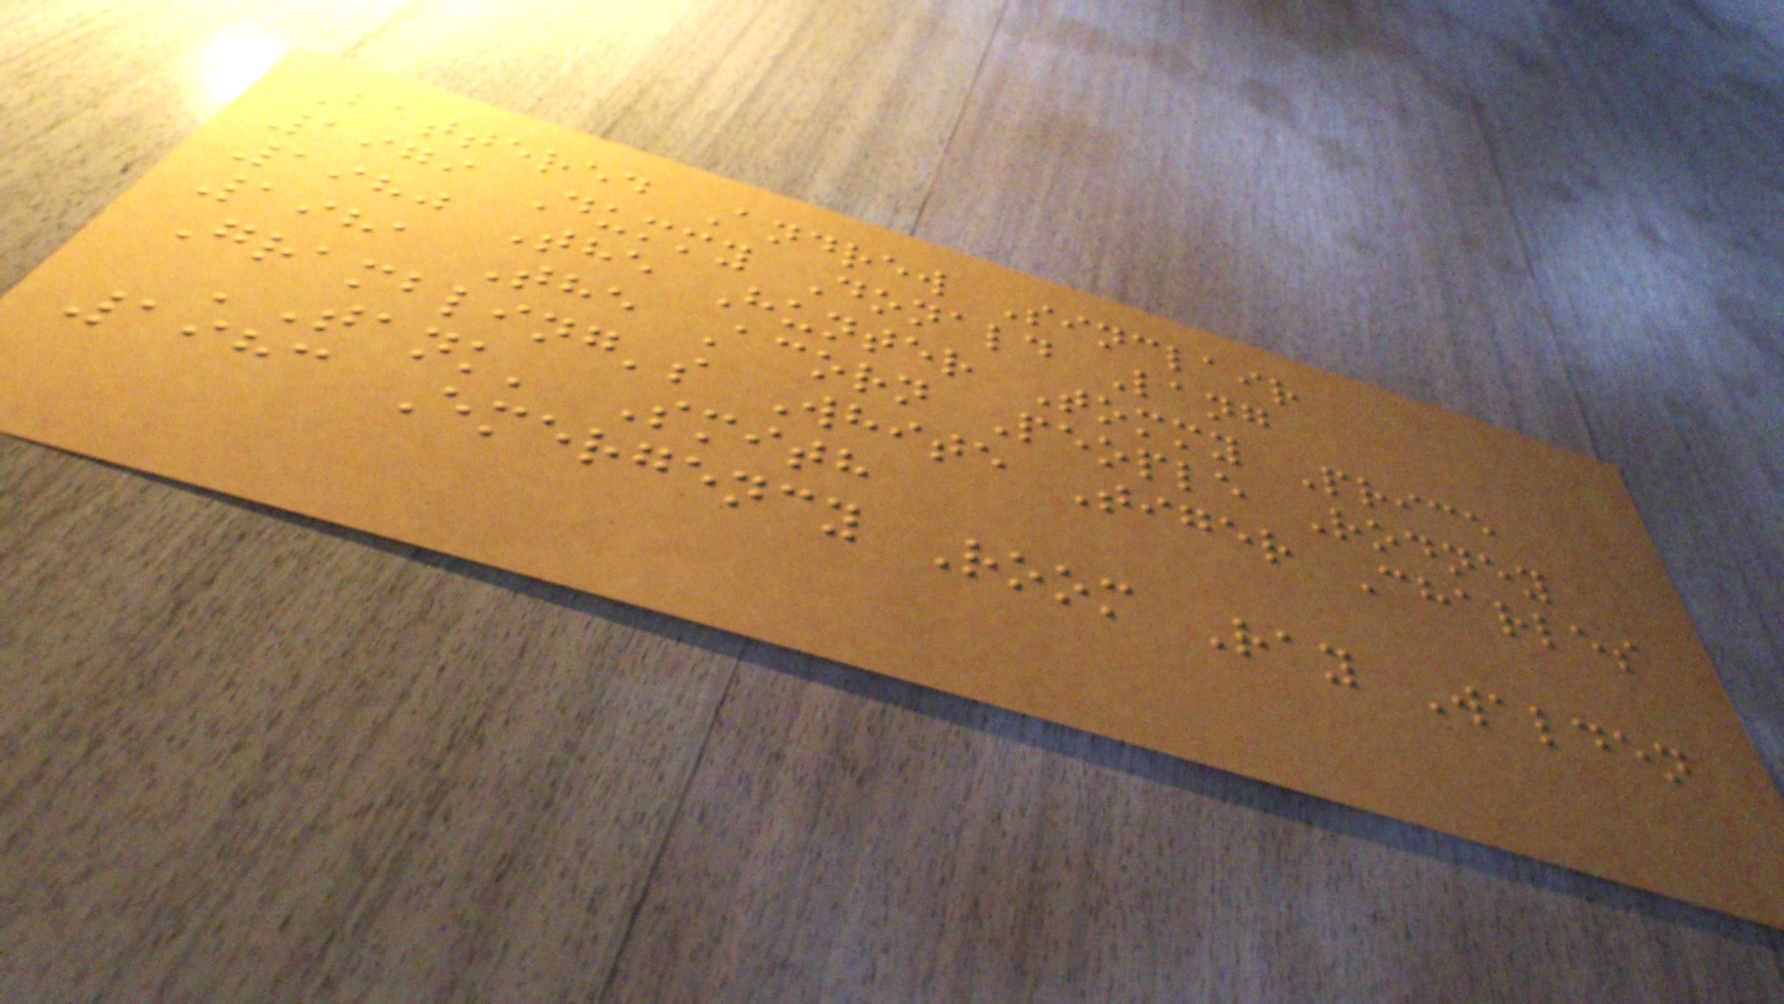Battered Andrew Sinclair
1979 Dummy Donald Lang
1980 The Hunter Tommy Price
1981 The Acorn People Rodney
Grambling's White Tiger Charles
'Tank' Smith
1983 Emergency Room Ray Walden
